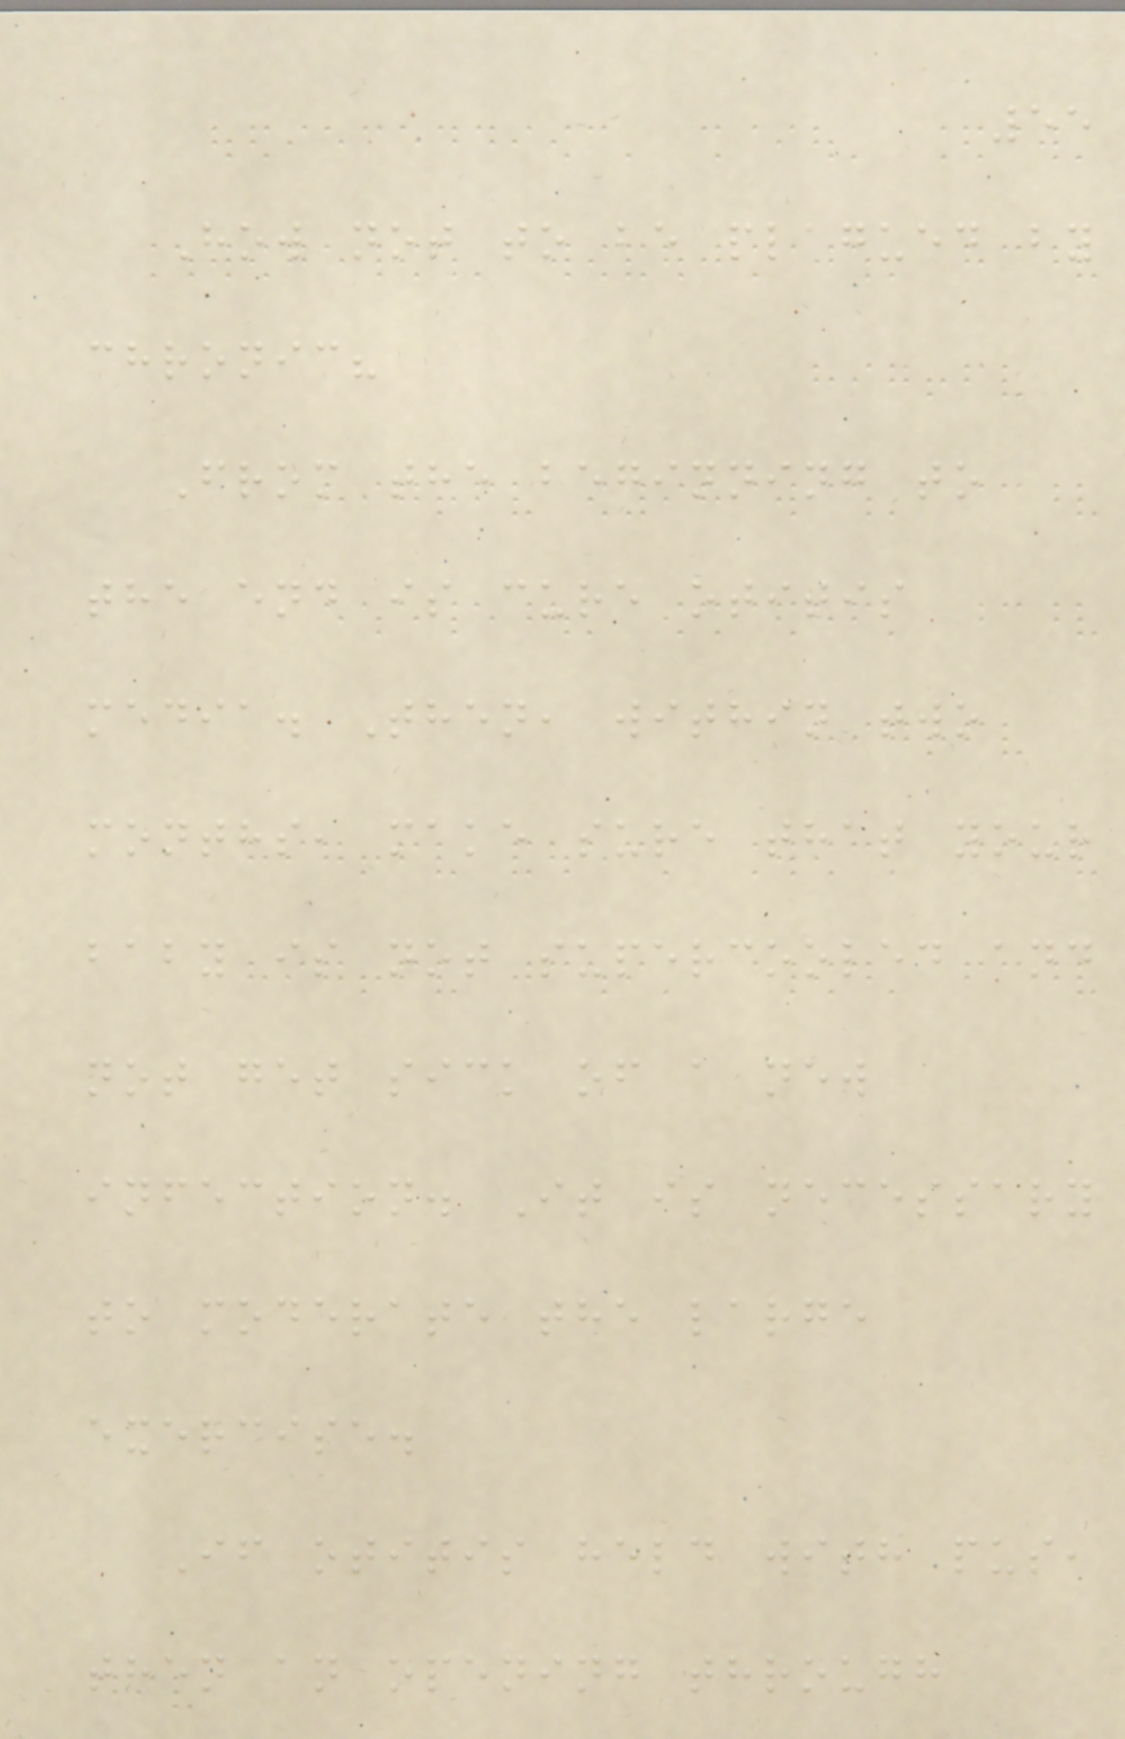55
How not to be plagued by
chronic?
From the beginning to
the end is cure otitis
media. Then, within two
months, make sure that your
baby is not supercooled and
not get sick of a new
infection. It is necessary
to moderate the large
exercise.
If otitis held with pus,
then an opening through
